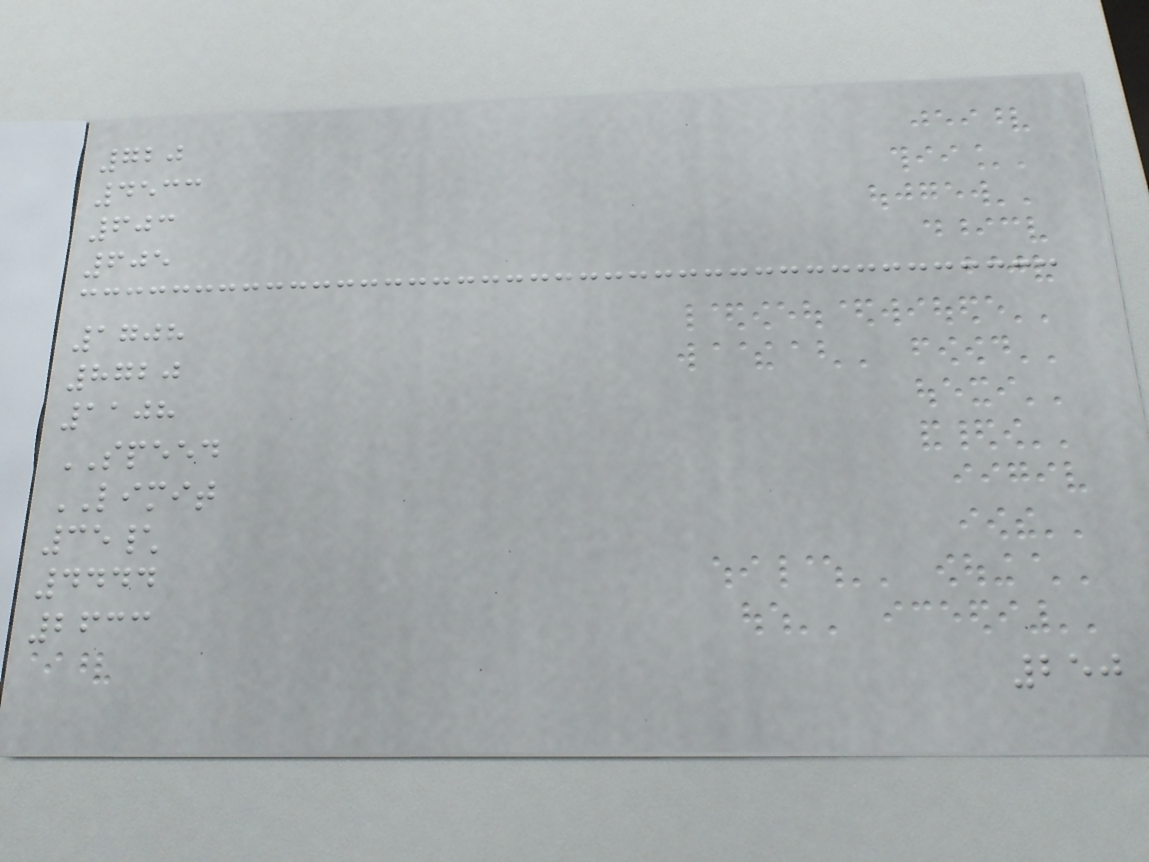720
4533
603
605
1708
8720
1108
SPEED
LIMIT
35\
4444
2633
250
